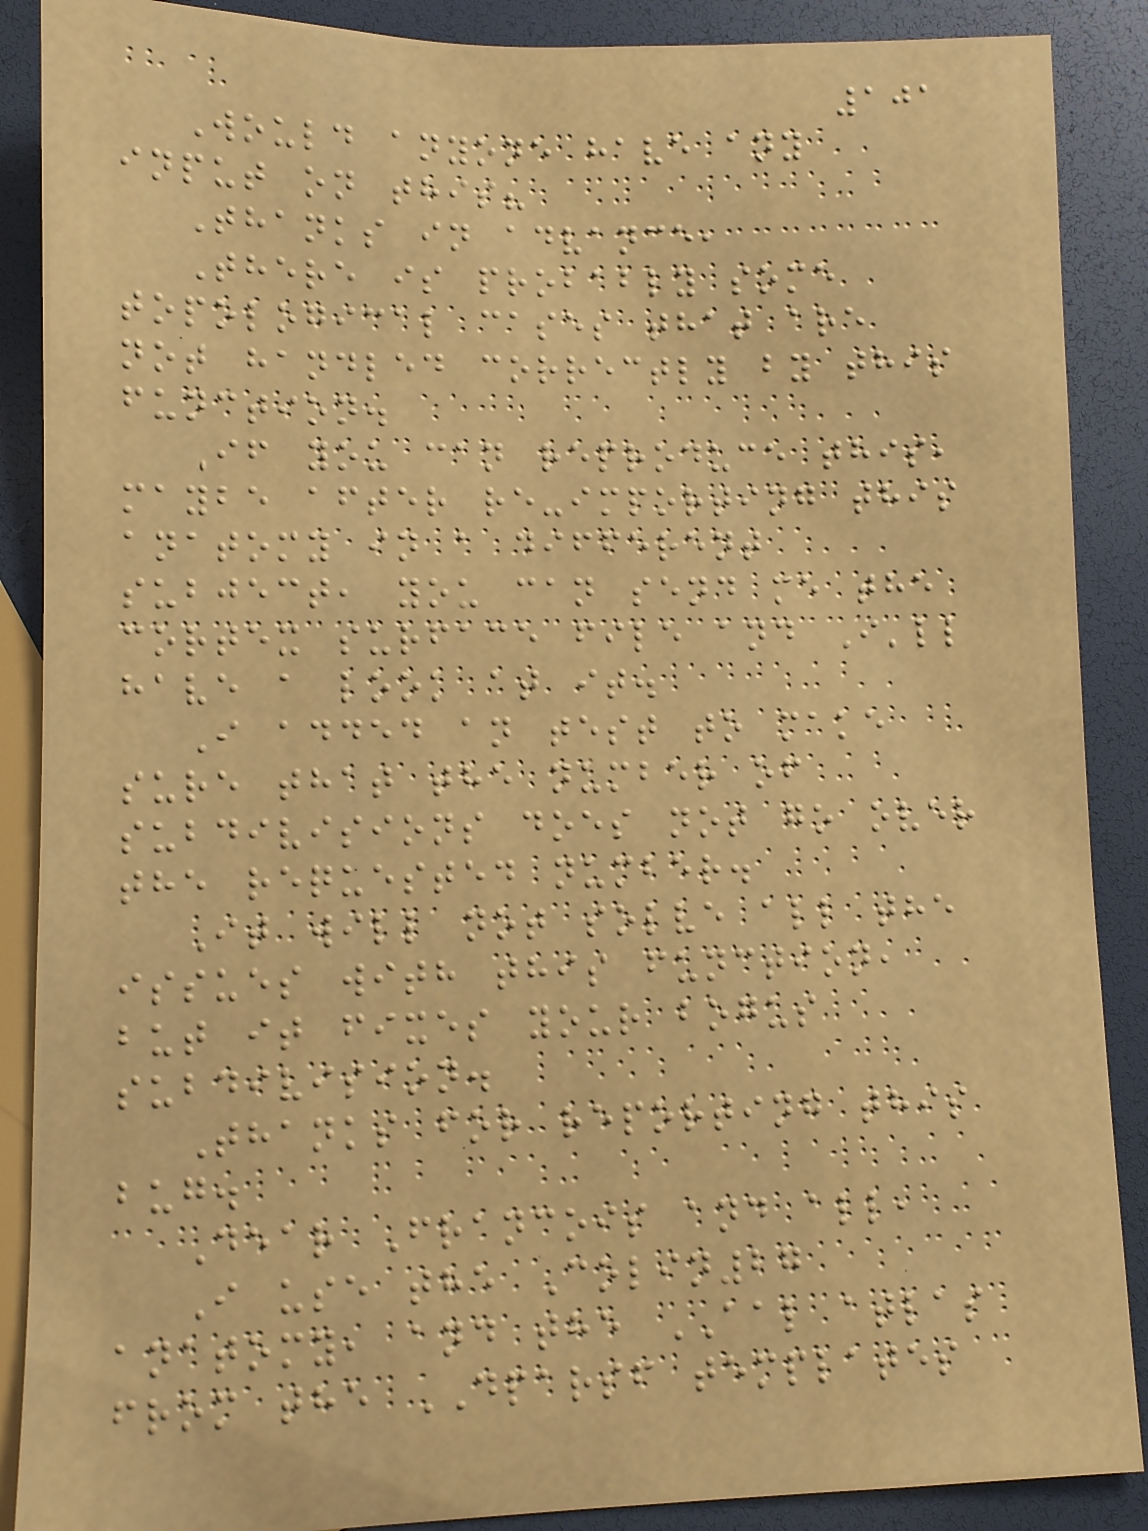101
Would anyone have any
input on this?
Thanks in advance,
There is probably some
topological cases that are
not handled correctly by this
function.
If you can reproduce this,
maybe after re-importing this
anatomy in a different
subject, you can send me the
cortex surface file and I'll
have a look at it.
I added an test to make
sure that the number of
subdivisions does not go over
the requested number.
It will not solve all the
issues with this function,
but it fixes your bogus
subdivision.
Thanks for reporting this
bug.
Dear Francois and all,
I use the Colin27
anatomy, and the AAL atlas
from the DPARSF templates
